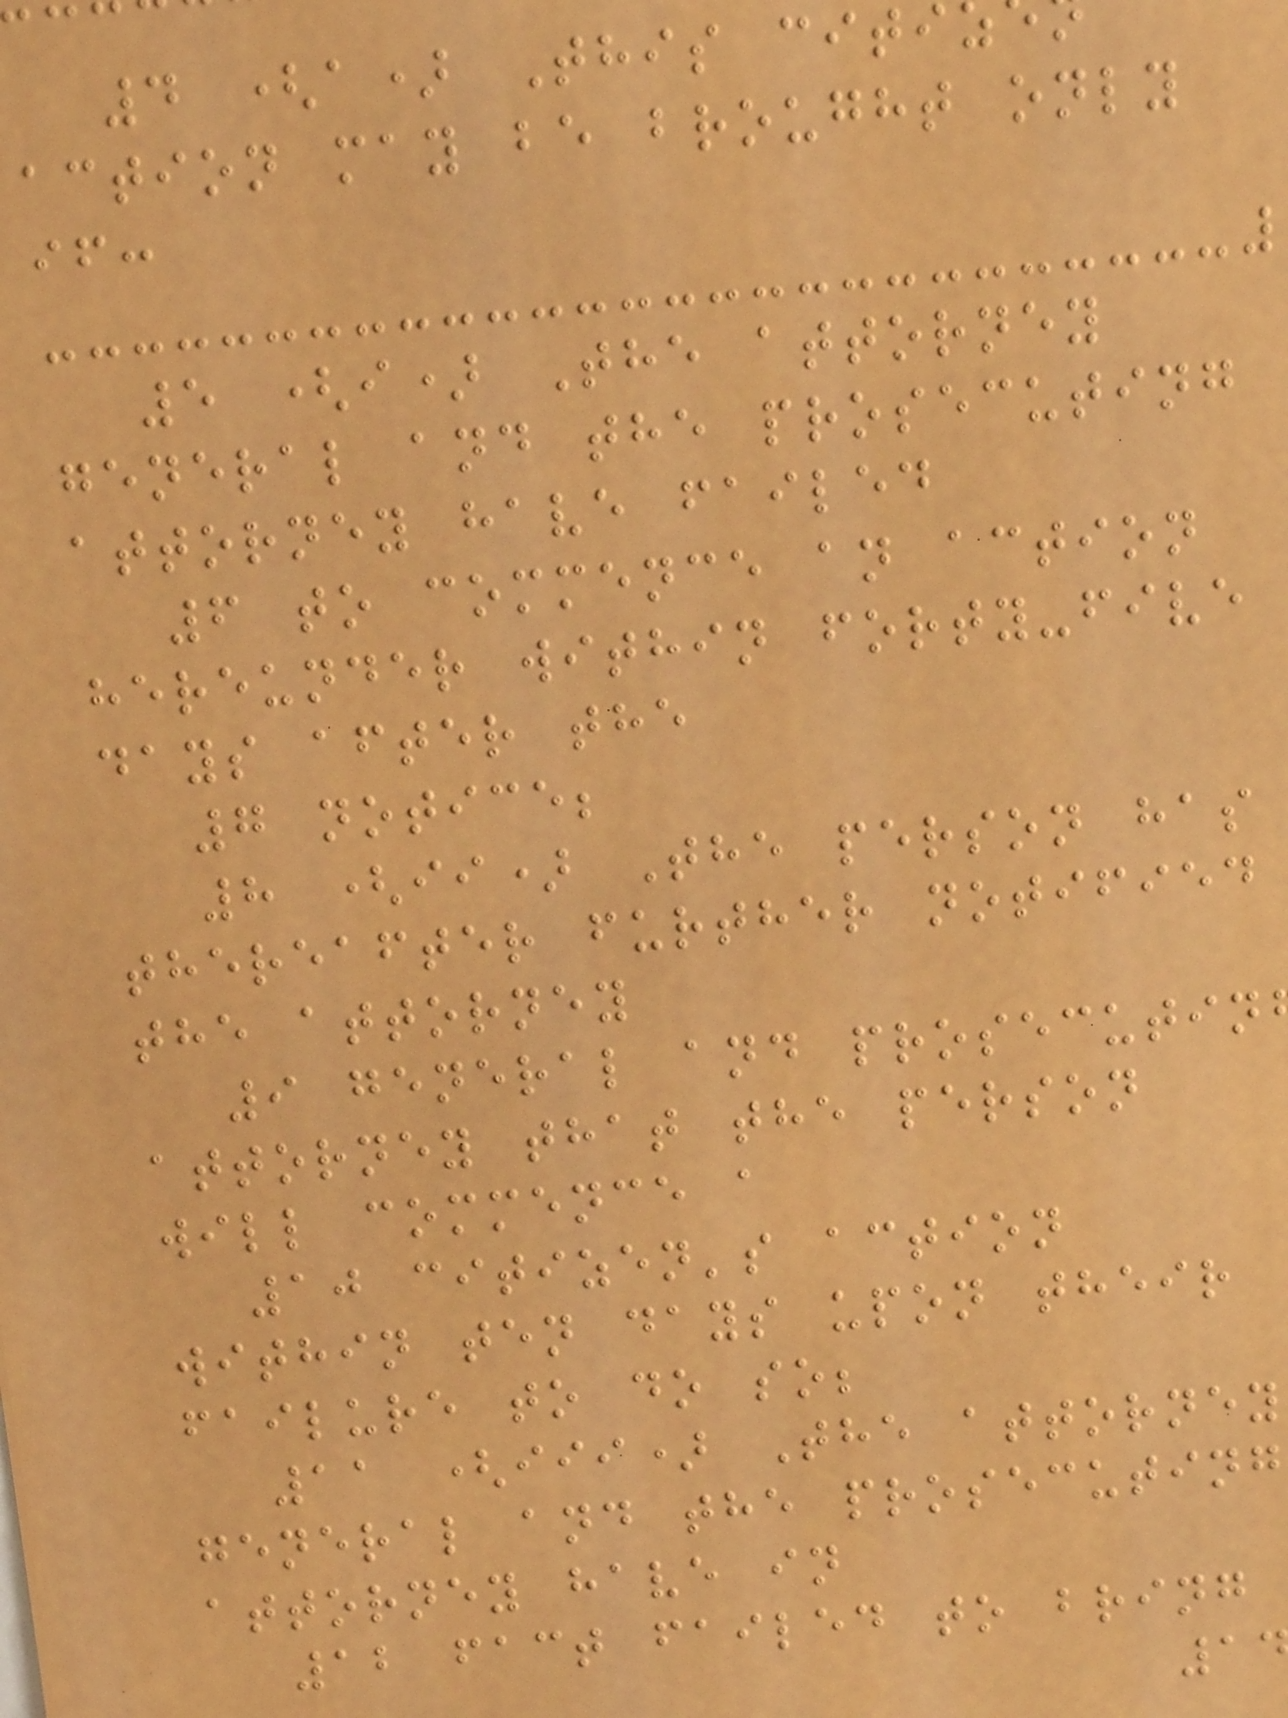4 (a) This citi
action may be brought only
if:
5 (i) The attorney
general and the prosecuting
attorney have failed
6 to commence an action
hereunder within forty-five
days after the
7 notice;
8 (ii) The person has
thereafter further notified
the attorney
9 general and prosecutin
attorney that the person
will commence a
10 citizen's action
within ten days upon their
failure to do so;
11 (iii) The attorney
general and the prosecuting
attorney have in
12 fact failed to bring
